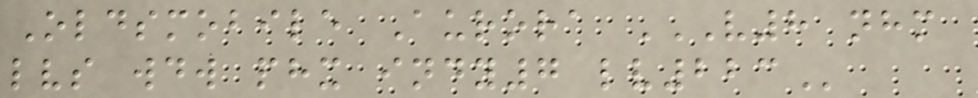Oldsmobile Aurora V8 NHM
LVS WDW PHX INDY7 LV223
